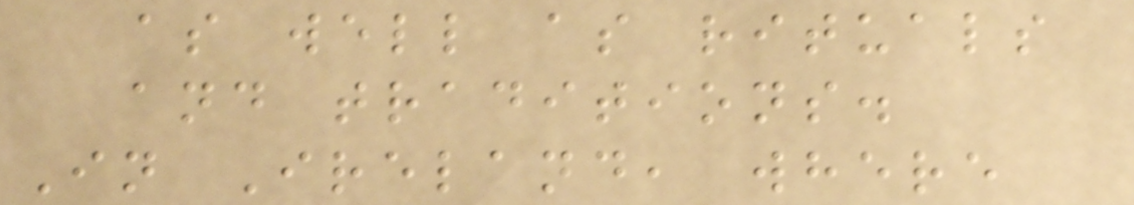as well as rituals
and traditions.
In Ireland, where
